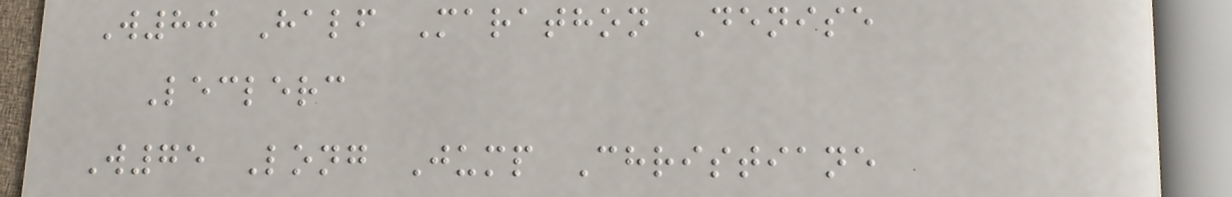W80 Half Marathon Denise
Leclerc
W75 Long Jump Christiane
